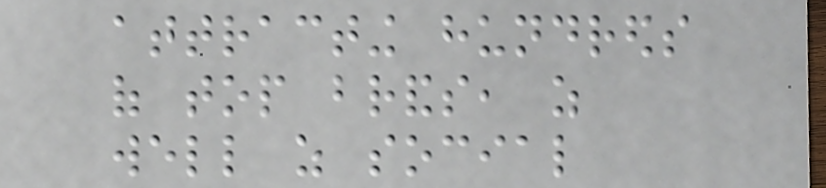attracting hundreds
of top brands, as
well as social
